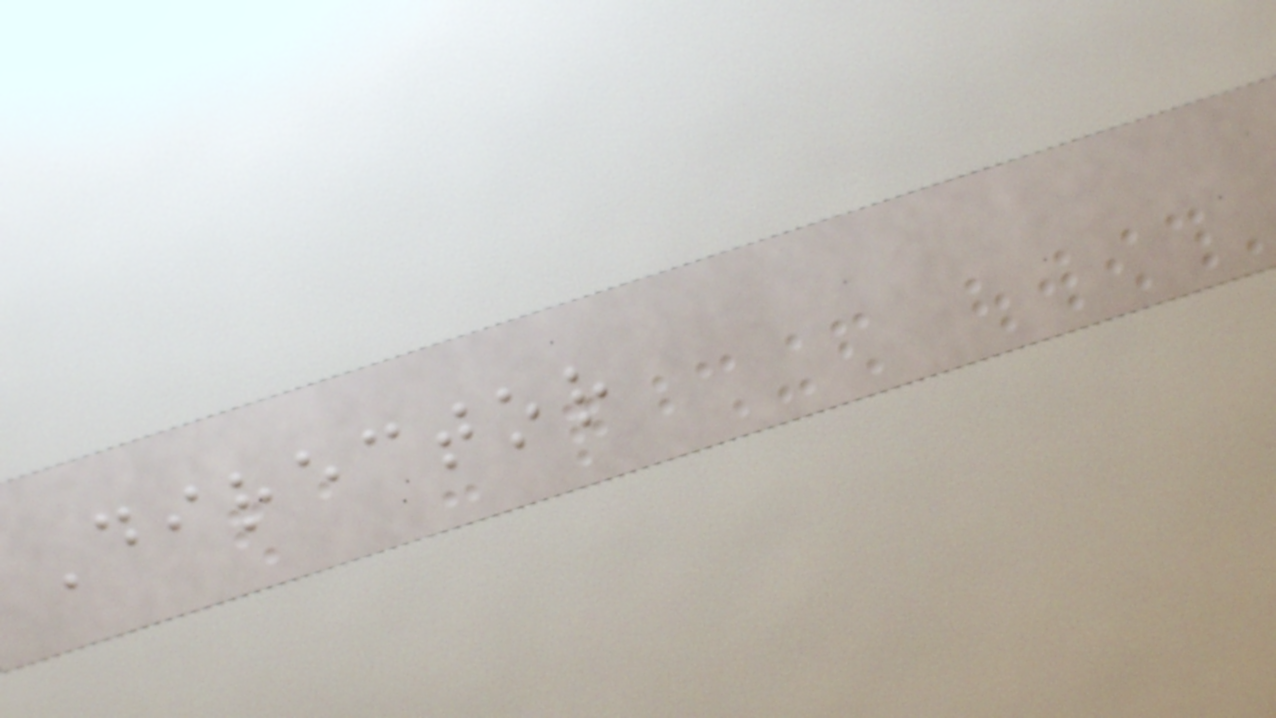Director
